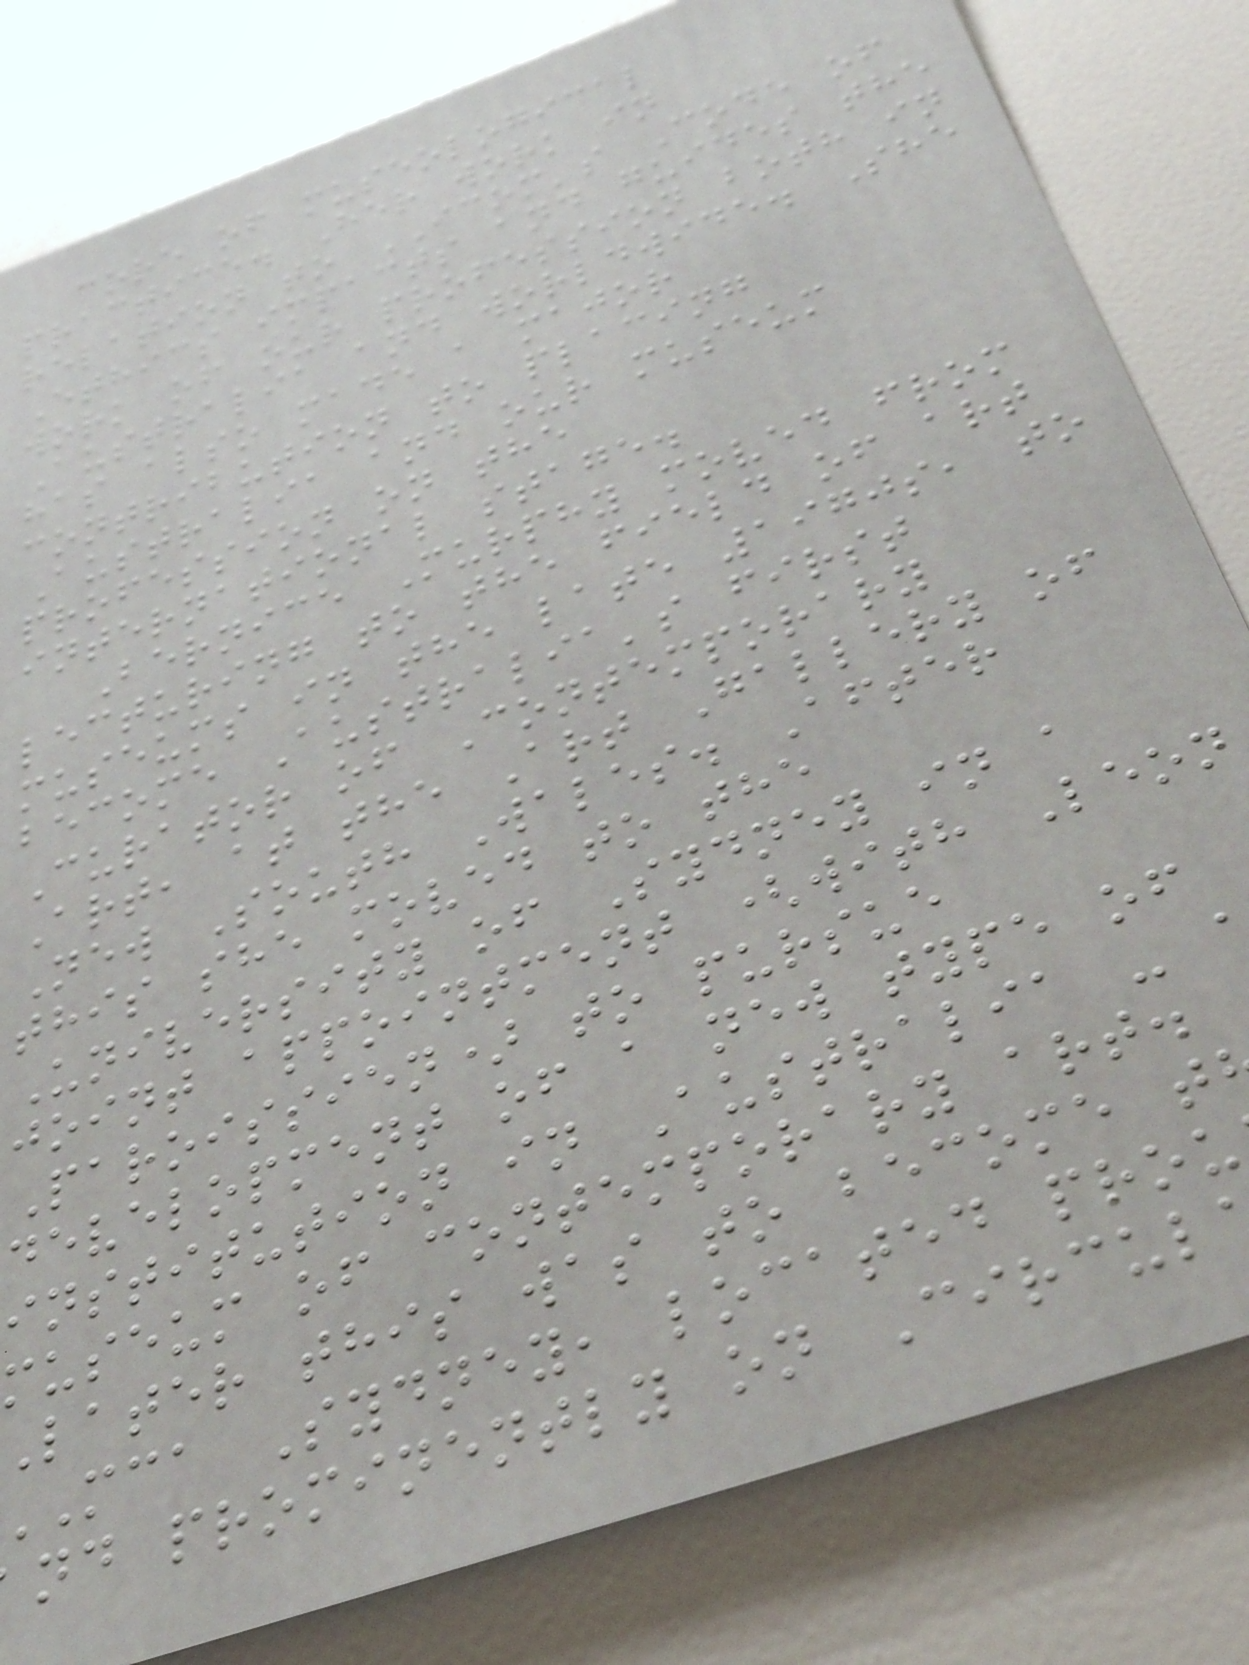core of museological
practice. Her work in
relation to ICOM's Code of
Ethics impacts and guides the
work of our profession both in
Australia and worldwide. She
has also made a major
contribution to placing
Australia and our museum
profession on the
international stage.
Bernice Murphy moved from
lecturing to the field of art
museums in the late 1970s, to
become Australia's first
Curator of Contemporary
Art, at the Art Gallery of
New South Wales. After
this she moved to the
University of Sydney in a
joint appointment (with Leon
Paroissien) to pursue
development of a new type of
institution in Australia -
museum of contemporary art.
later this was to become t
mca Sydney, located prou
nd prominently on Circul
